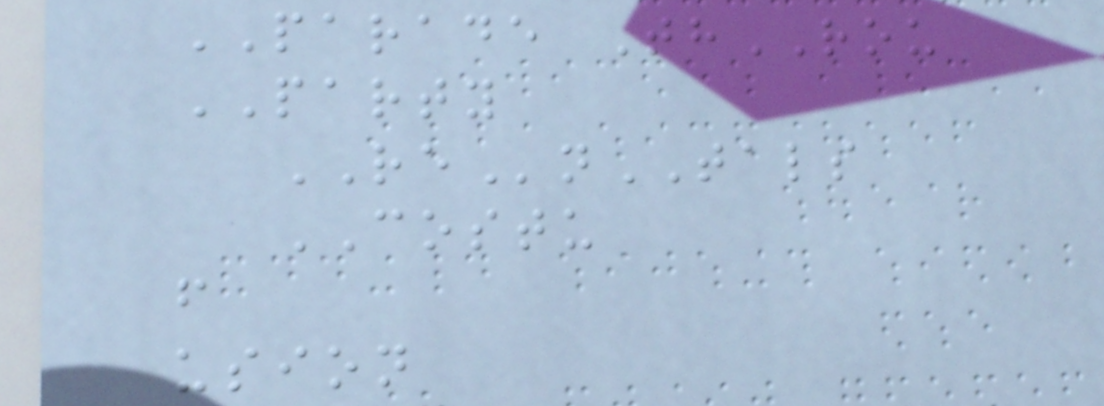PARADE ThROU
PARTY
REnTALS
COSTU
f
usion
